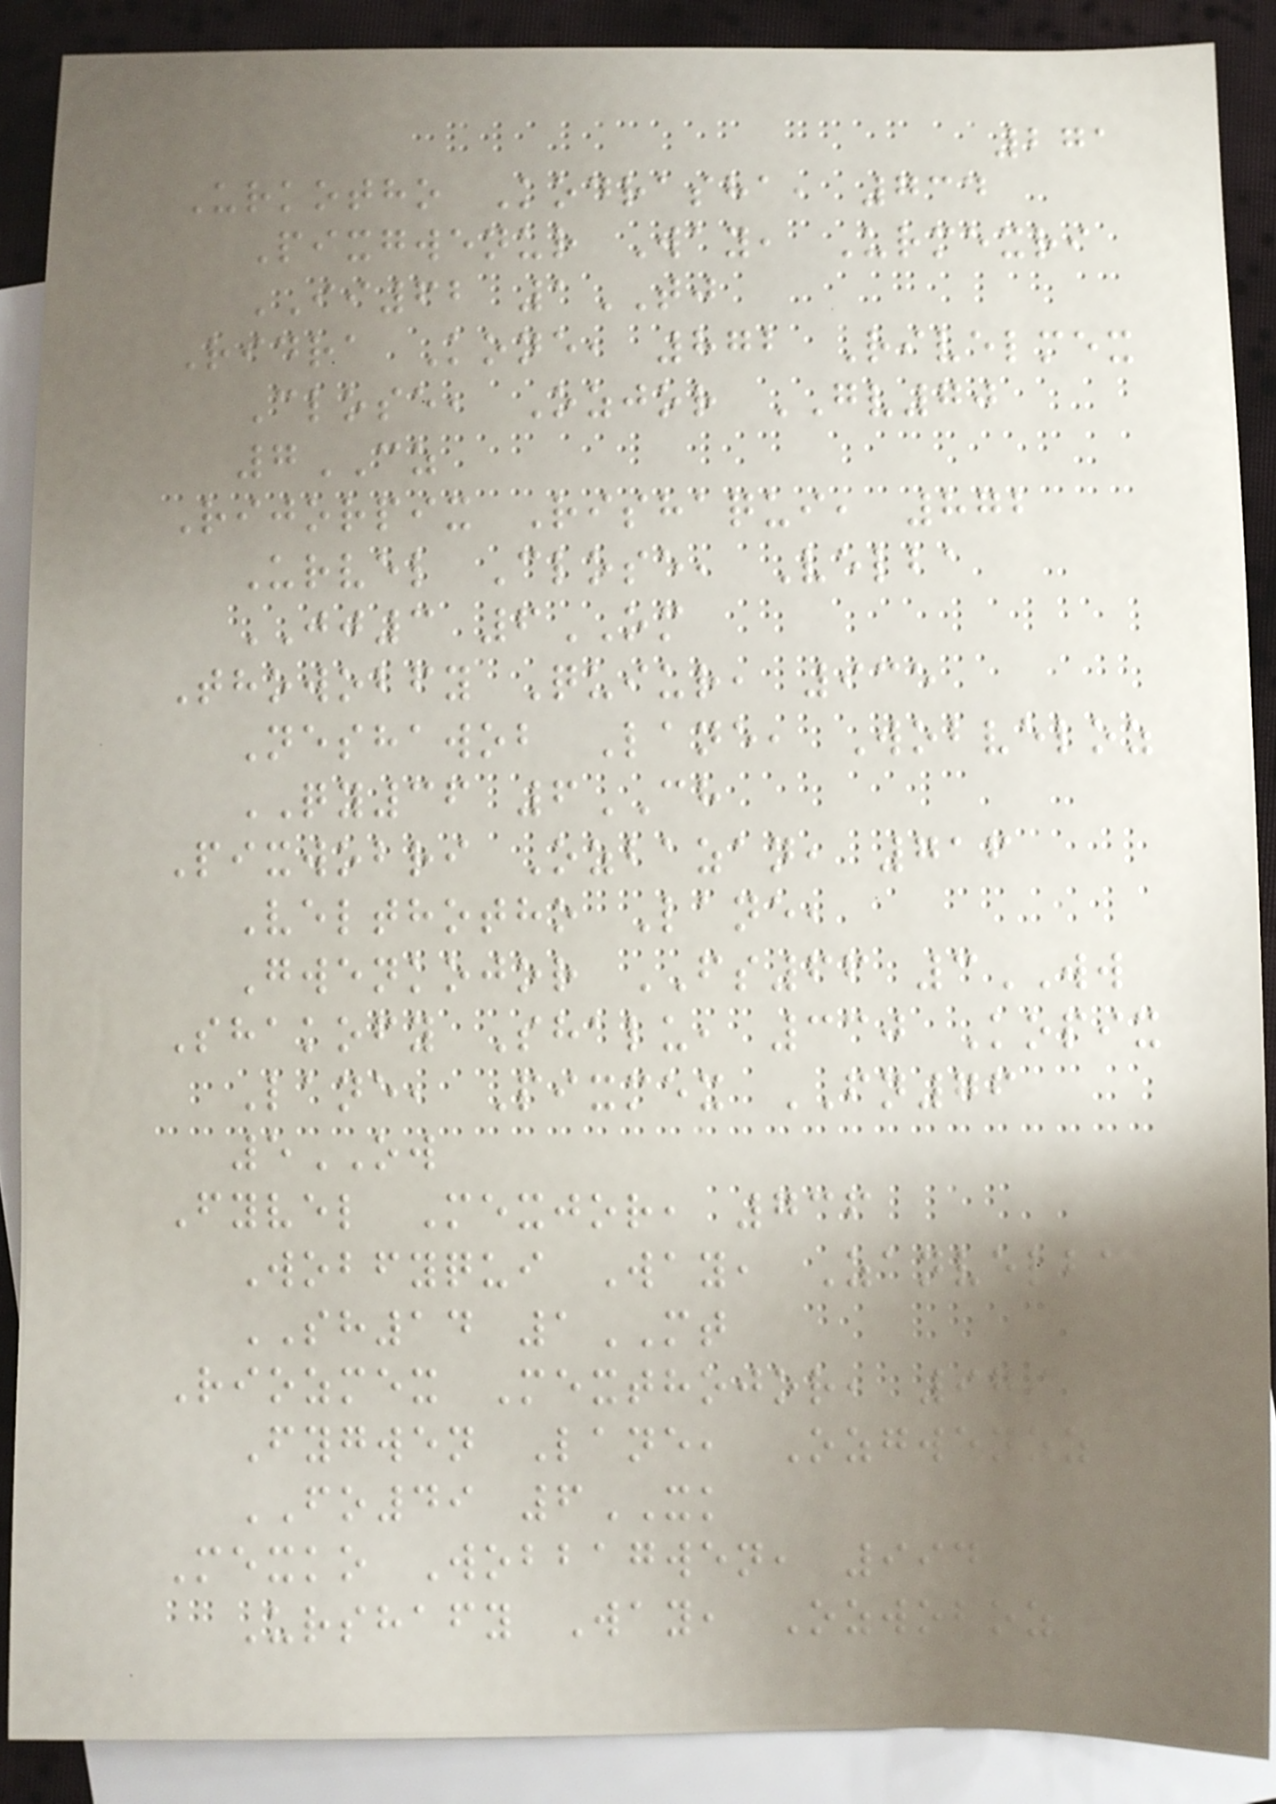271
Urkotho Kodrasha, 734
Pixgwenur Way, Urmexri
II62 1TJ
Ridra Kone, 872 Rivelmex
Close, Ozjor GV70
7CZ
Rijorpix Rishaqui, 872
Urvel Close, Velba
JJ3 6OM
Thowobfy Quiur, 935
Neshawob Lane, Wobveloz
QY36 6CH
Pixwobri Ozbazan, 716
Velthotho Lane,
Gwenkojor FS66 3WW
Shakofy Shalu, 330 Kopix
Lane, Pixmex FN76
5OW
Fyvel Mexjor, 736
Wobfyqui Way, Zanvelba
SH14 1MT
Riozmex Mexthojor, 979
Fygwen Lane, Ozgwenoz
FO49 6XK
Mexko Wobbagwen, 994
Urshafy Way, Ozwoboz
